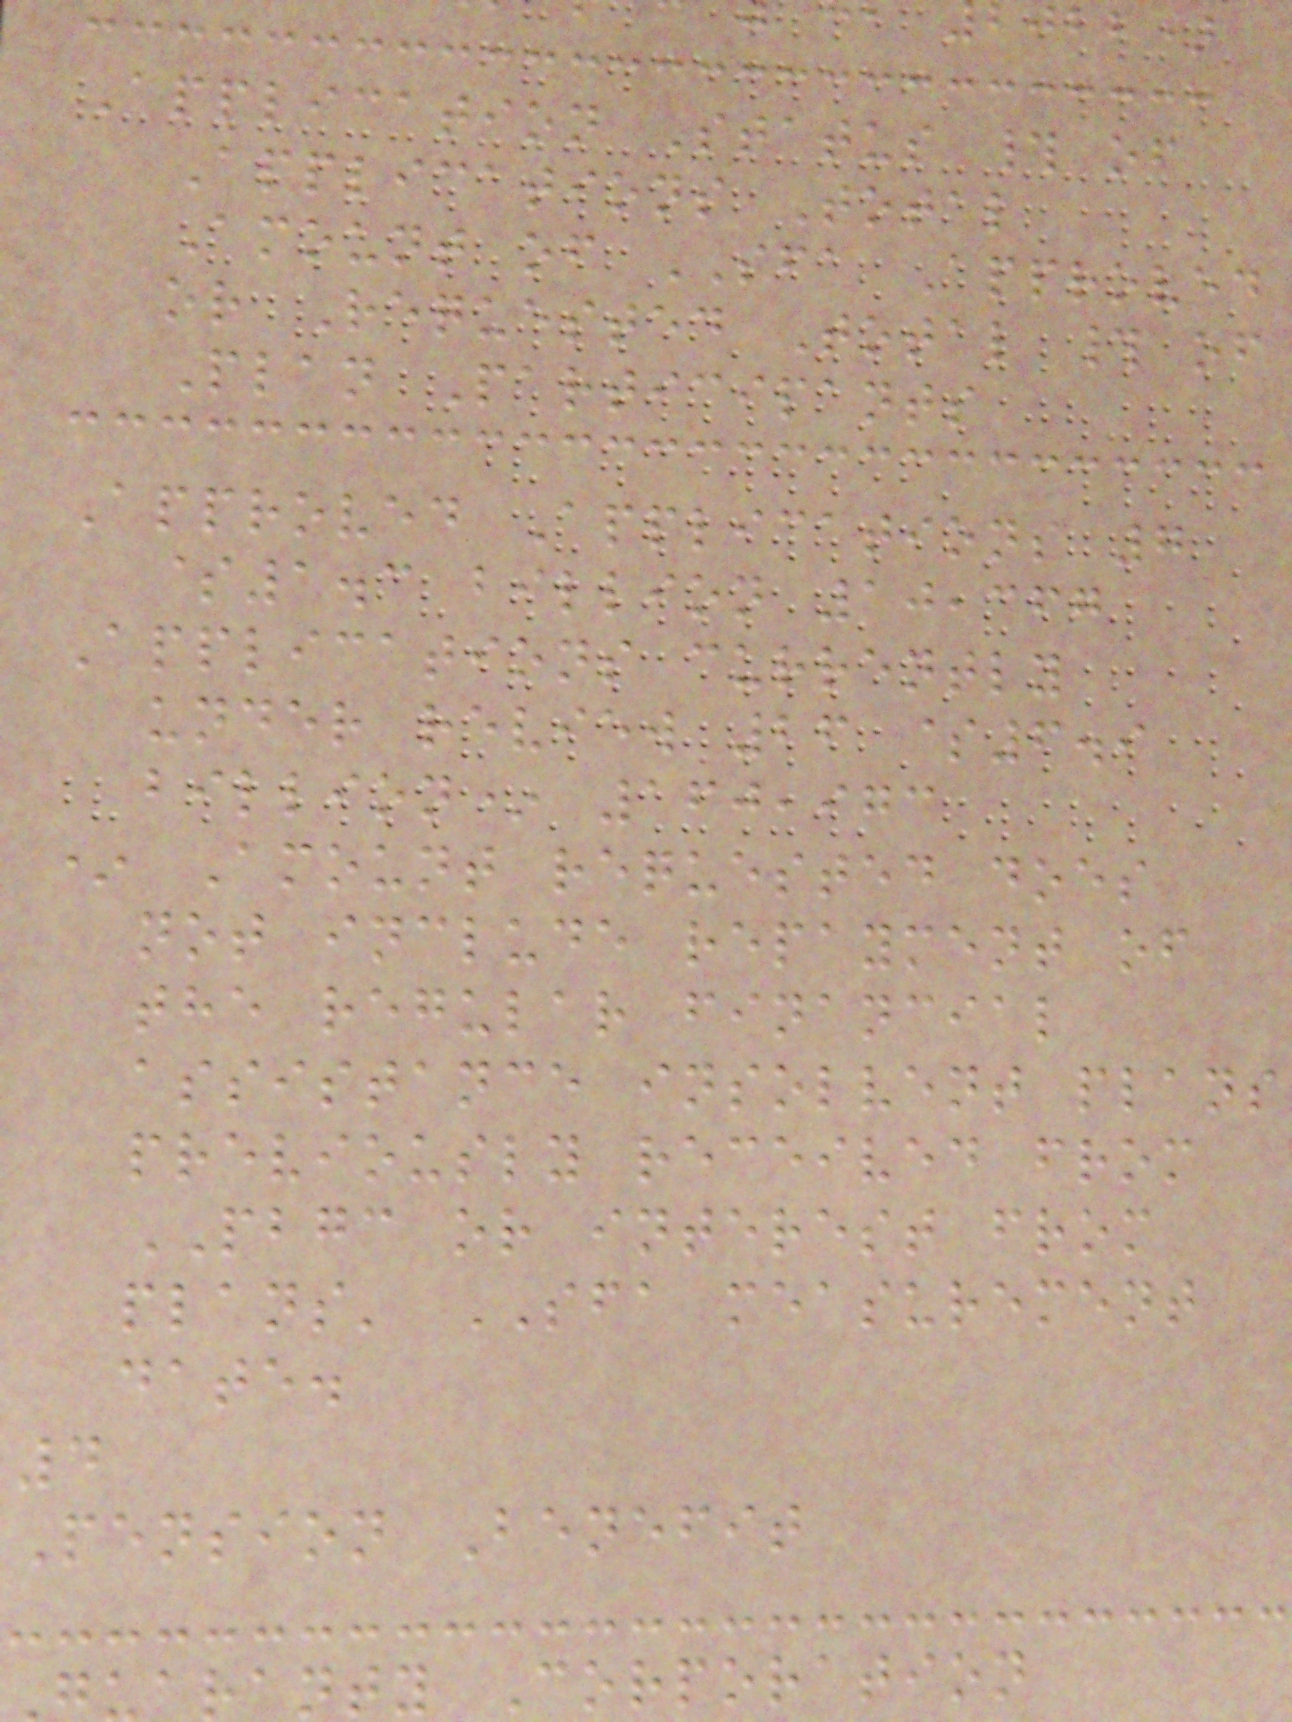Application Status # of
Applications Total
Amount of SFA Approved
or Requested Total # of
Plan Participants
Approved Applications 7
$1.3 billion 10,367
Applications currently
under review 26 $6.9
billion* 160,973
* Amount requested does
not include repayment of
the regular financial
assistance insolvent plans
previously received from
PBGC or interest from
plans' SFA measurement
date.
4
Pension Benefit
ranty Corporation
